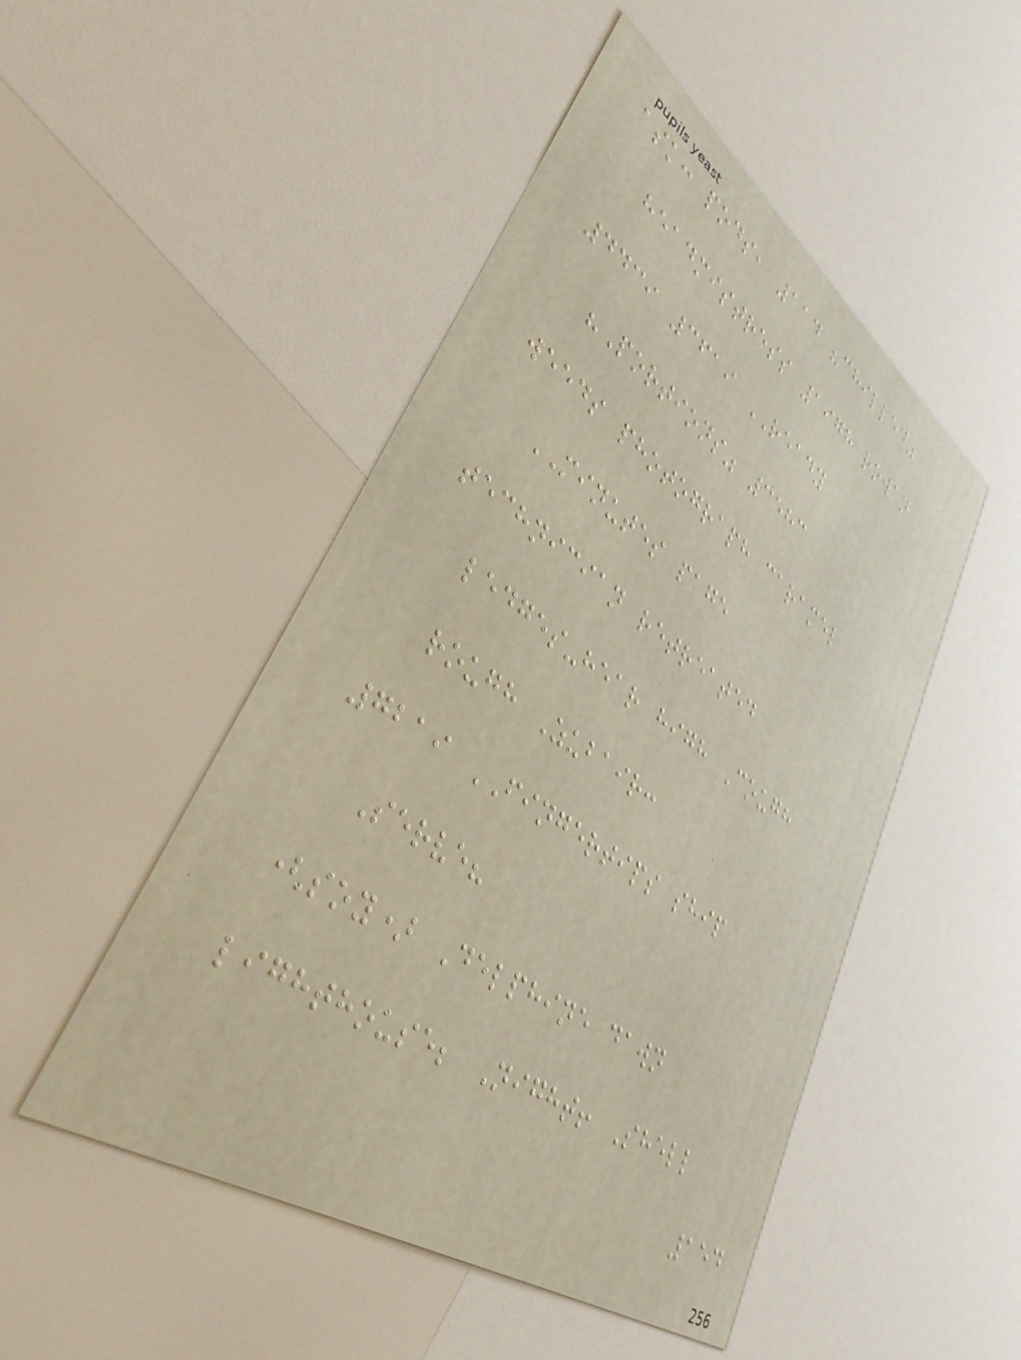ask: pods, 114 "chilled"
headmistress 1978 rowan
4439 3619 READY
"Portions" 3583
weeds photograph caramel
MINUTES page
technician retreated
ledges-hear high Cough
rough Zubair:
7219 FINGERTIPS ship
Serve?
(soy) Delphine dawn
lighthouse; Night! Shell
154
